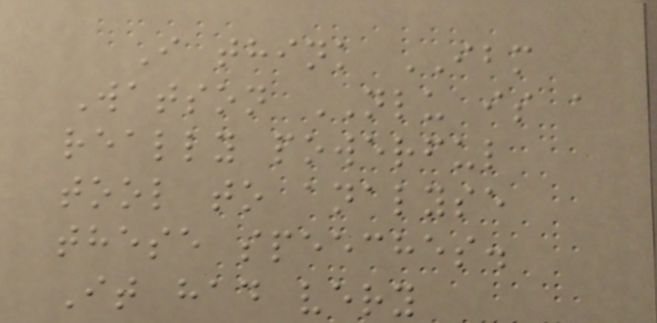I think IBM
Watson NLU is a
really powerful
tool to analyse
these speeches.
It had very
